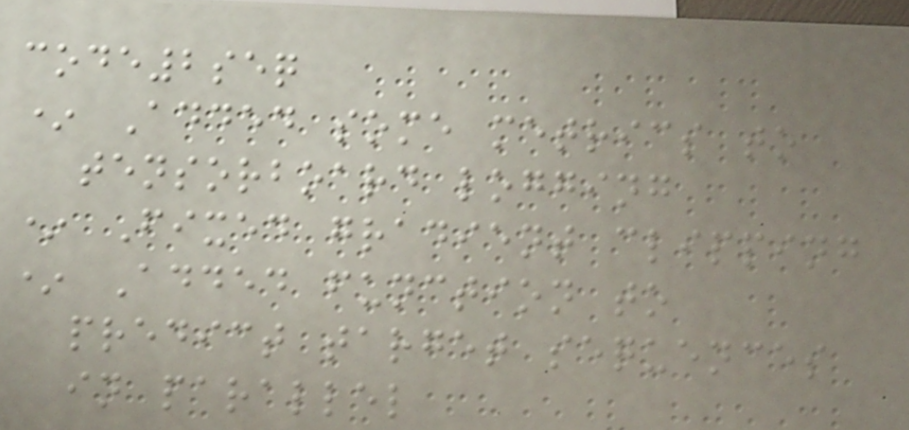code2seq
* Added some metrics to
tensorboard logging
* Fixed gradient clipping
* Added function to
predict target sequences
in parallel
